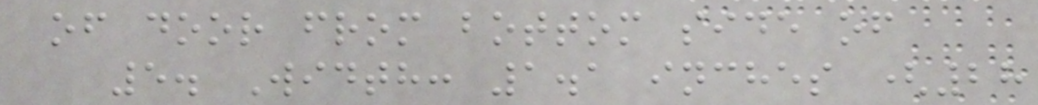of door from bottom side of
5. Width: 1.1 inches (28
